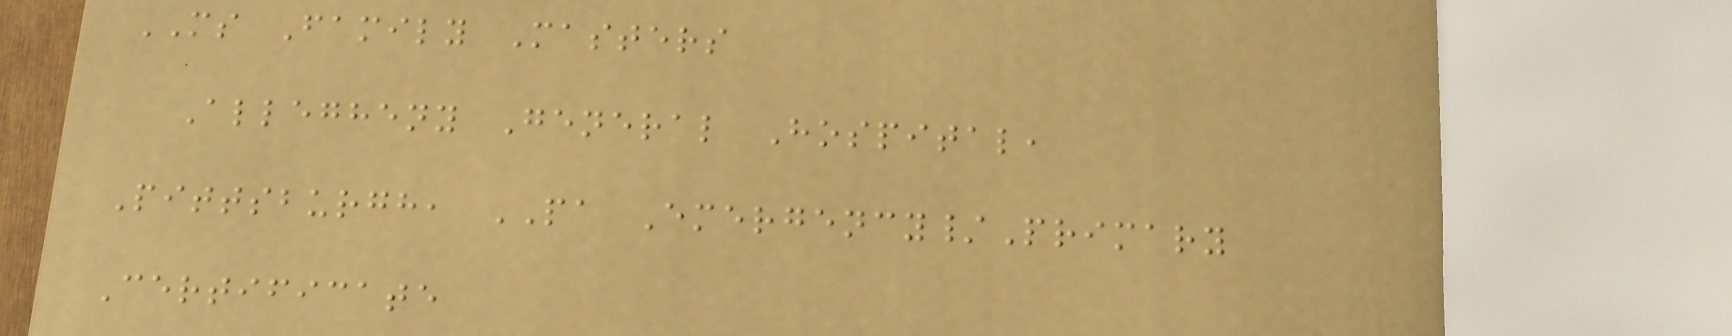MS Family Masters
Allegheny General Hospital,
Pittsburgh, PA Emergency/Primary
Certificate
